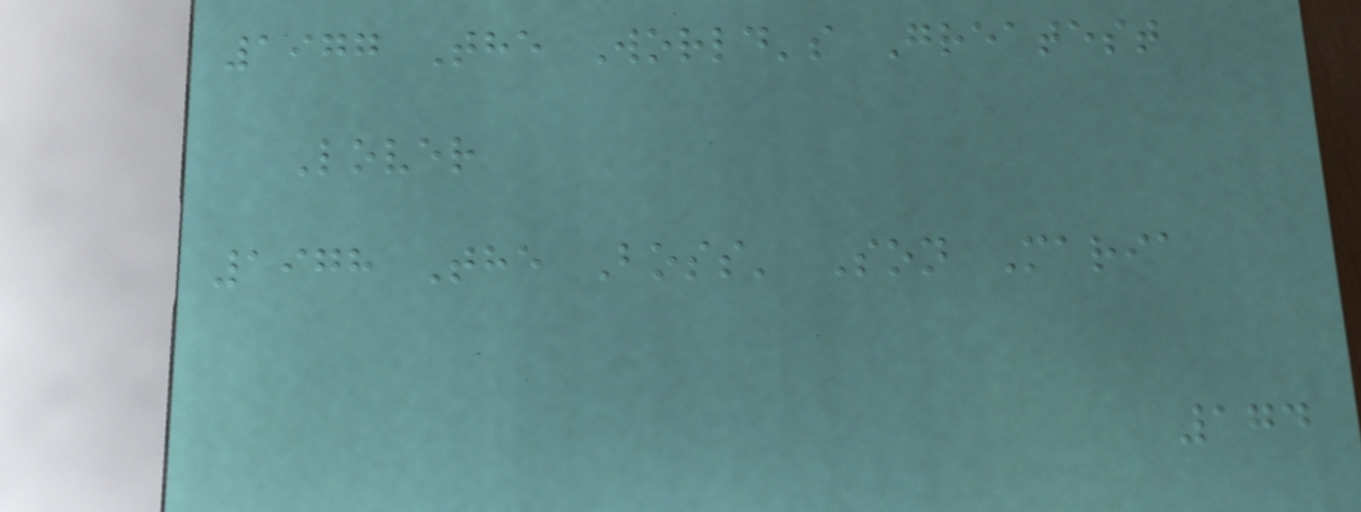1977 The World's Greatest
Lover
1978 The Boss' Son Maria
174
